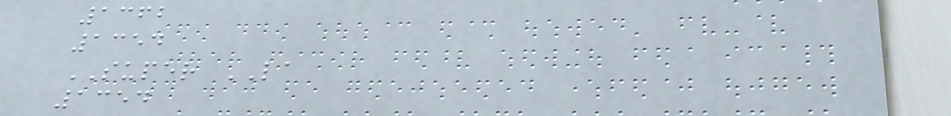1362
1354
SUPER LA
1354
